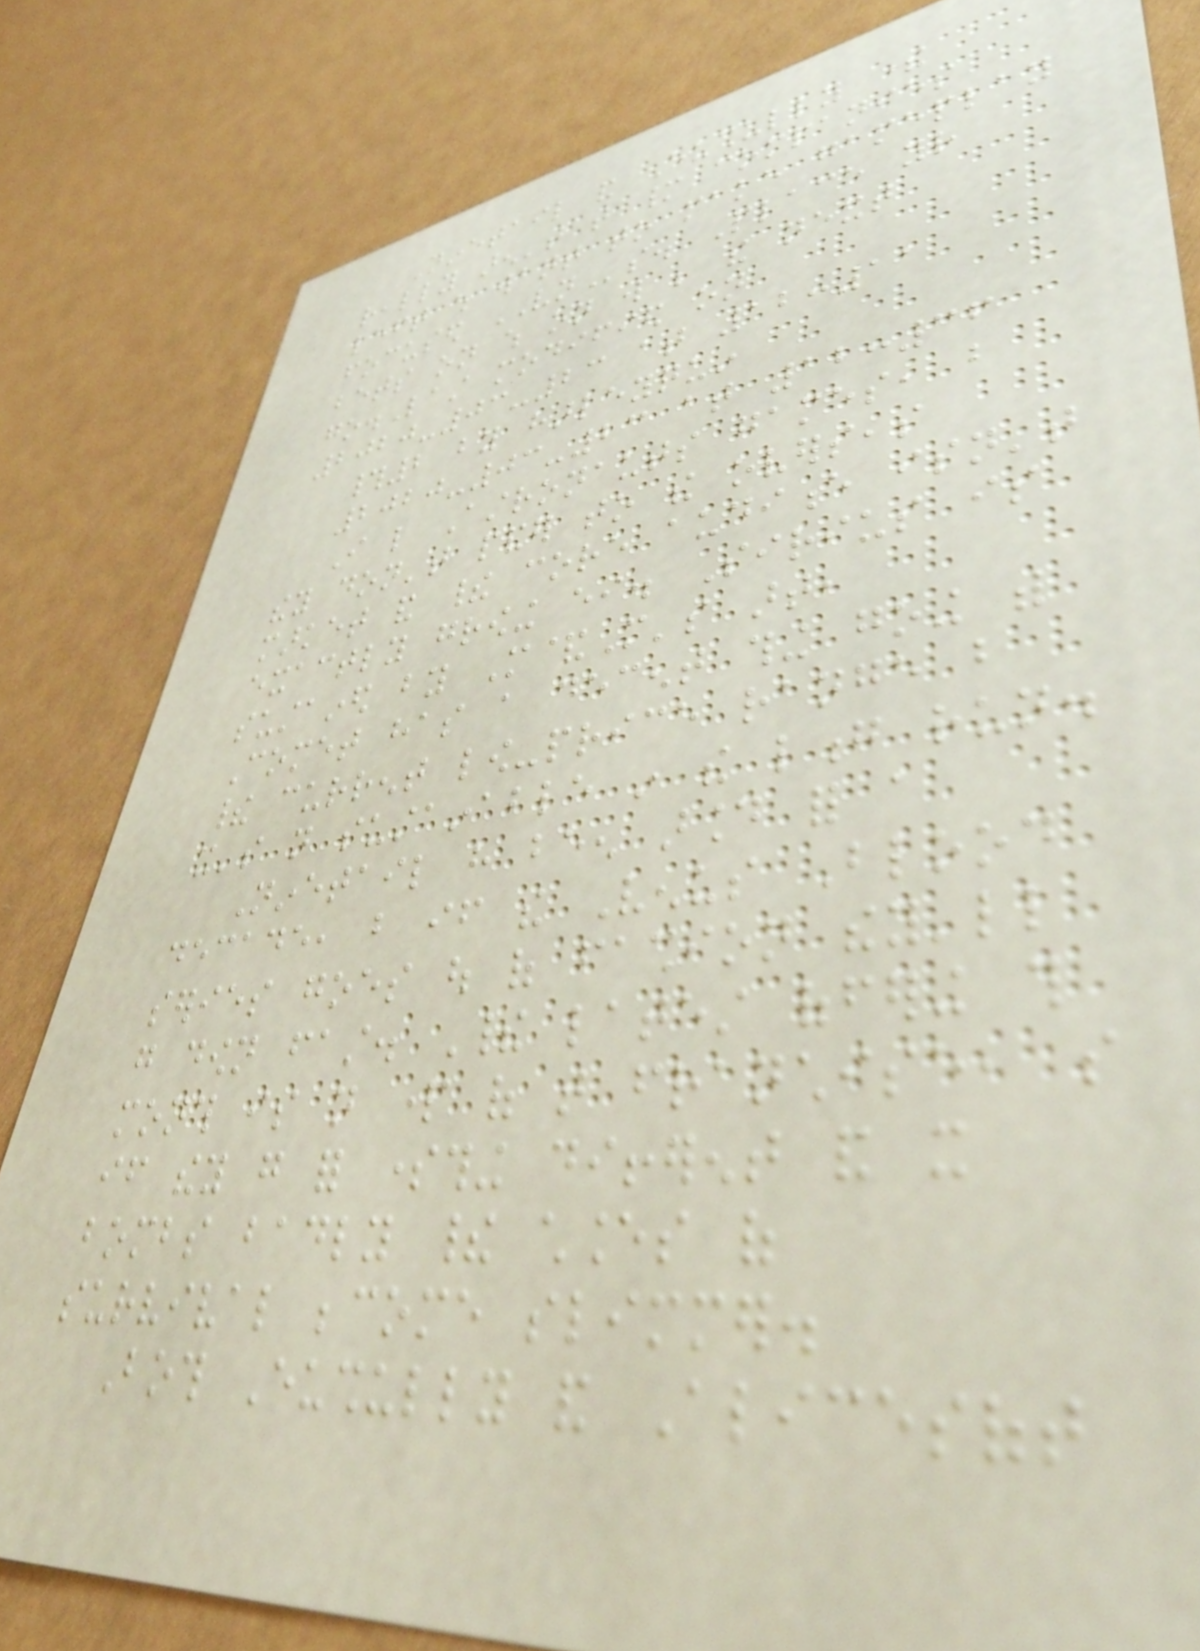Ninetail and Eushully there
really aren't that many companies
left which want to make gameplay
focused VNs. Place your
bets on which on will be the next
go.Last modified on
2020-03-23 at 12:11
#2 by harleyquin
2020-03-23 at 12:36
I like Astronauts games, but
they don't pander to the overseas
market and their core audience isn't
exactly growing either. Sirius is
sustained by M&M's art,
Comet has a decent thing going with
their current low-price range but
it's not sustainable in the long run.
Ninetail have been around for a
decade, but if the Venus Blood
series goes out of fashion they'll
go down fast. Their latest offering this
month is not part of that franchise, so
if they go for something different and it
bombs badly their chances of
survival become slimmer.
Both Eushully and Alicesoft
